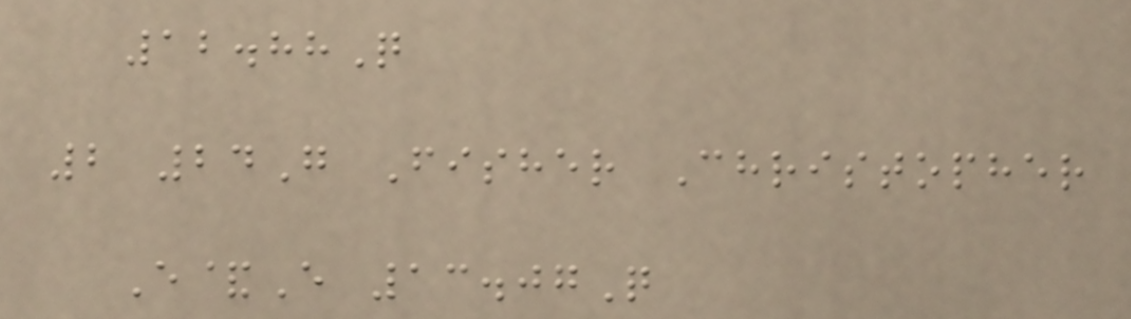12.88Q
2 24G Fisher Christopher
E&E 13.07Q
